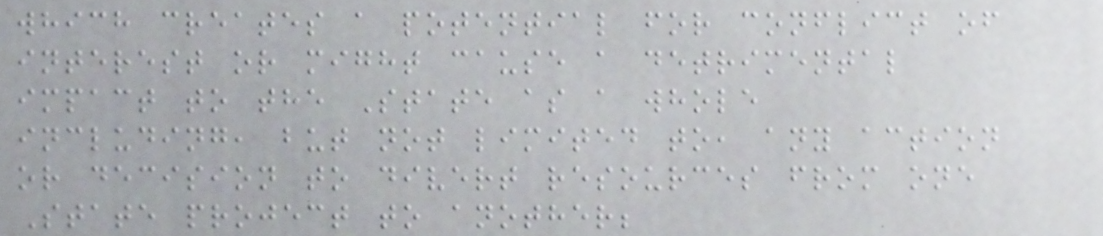which creates a potential for conflict of
interest or might cause a detrimental
impact to the State as a whole
including, but not limited to, any action
or decision to divert resources from one
State project to another;
